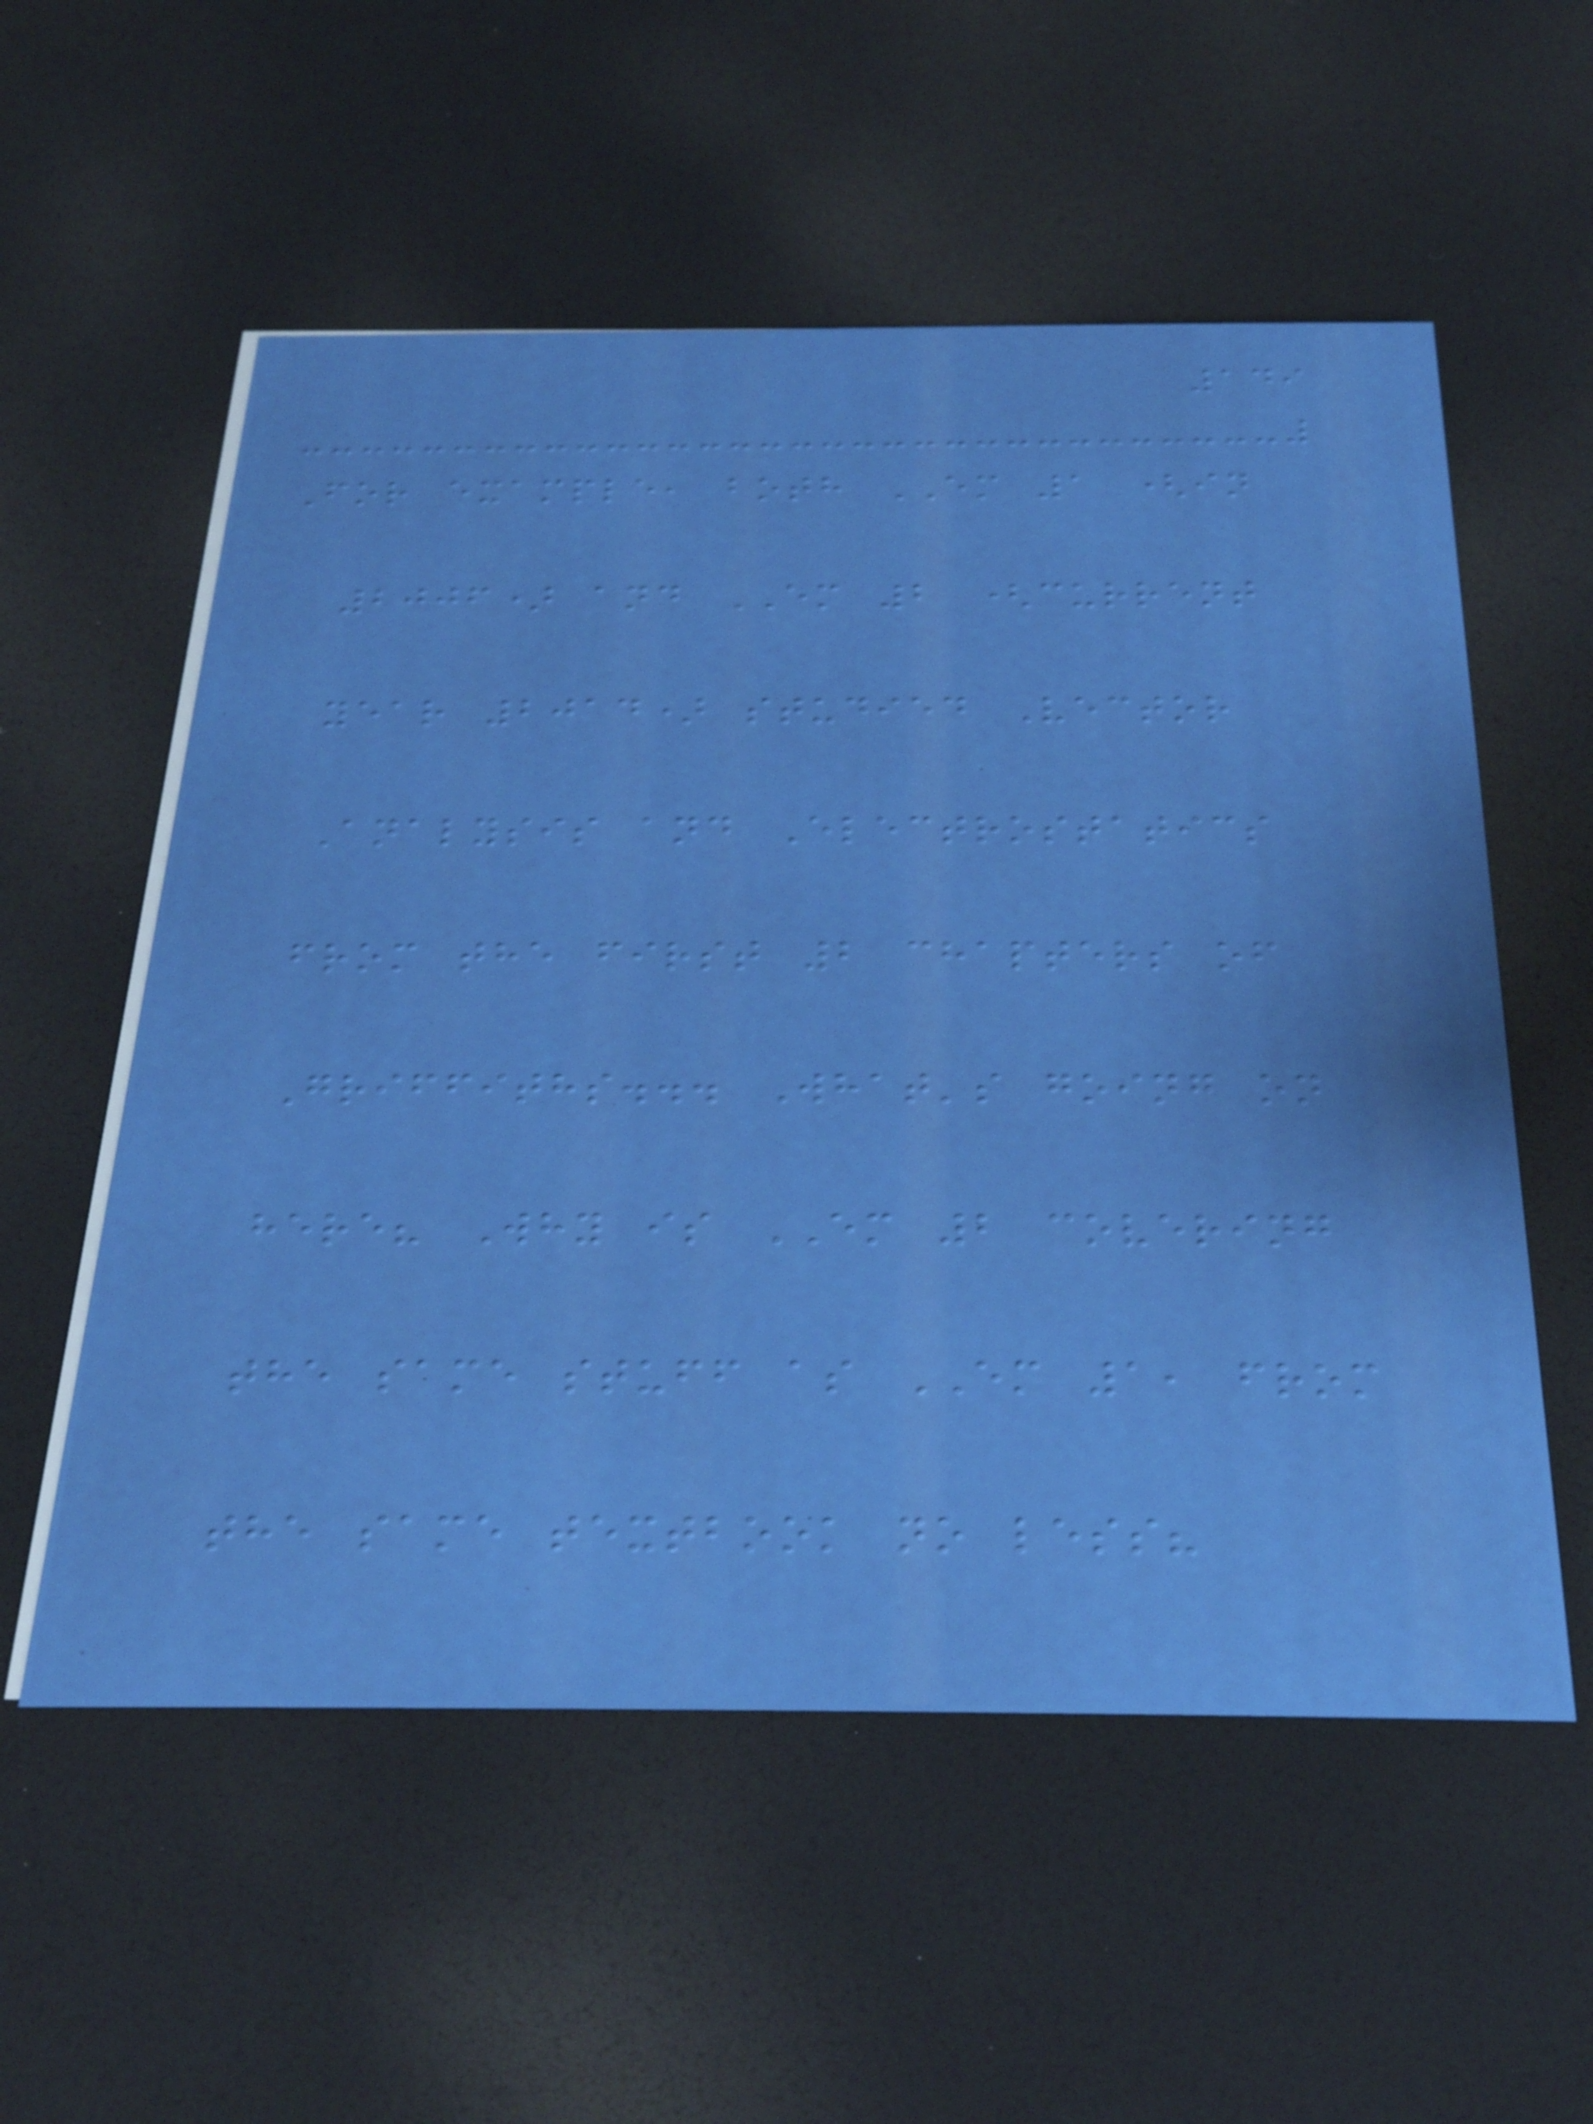149
For example, both EM 1 (in
2006) and EM 2 (current
year 2014) studied Vector
Analysis and Electrostatics
from the first 2 chapters of
Griffiths... What's going on
here? Why is EM 2 covering
the same stuff as EM 1, from
the same textbook no less?
